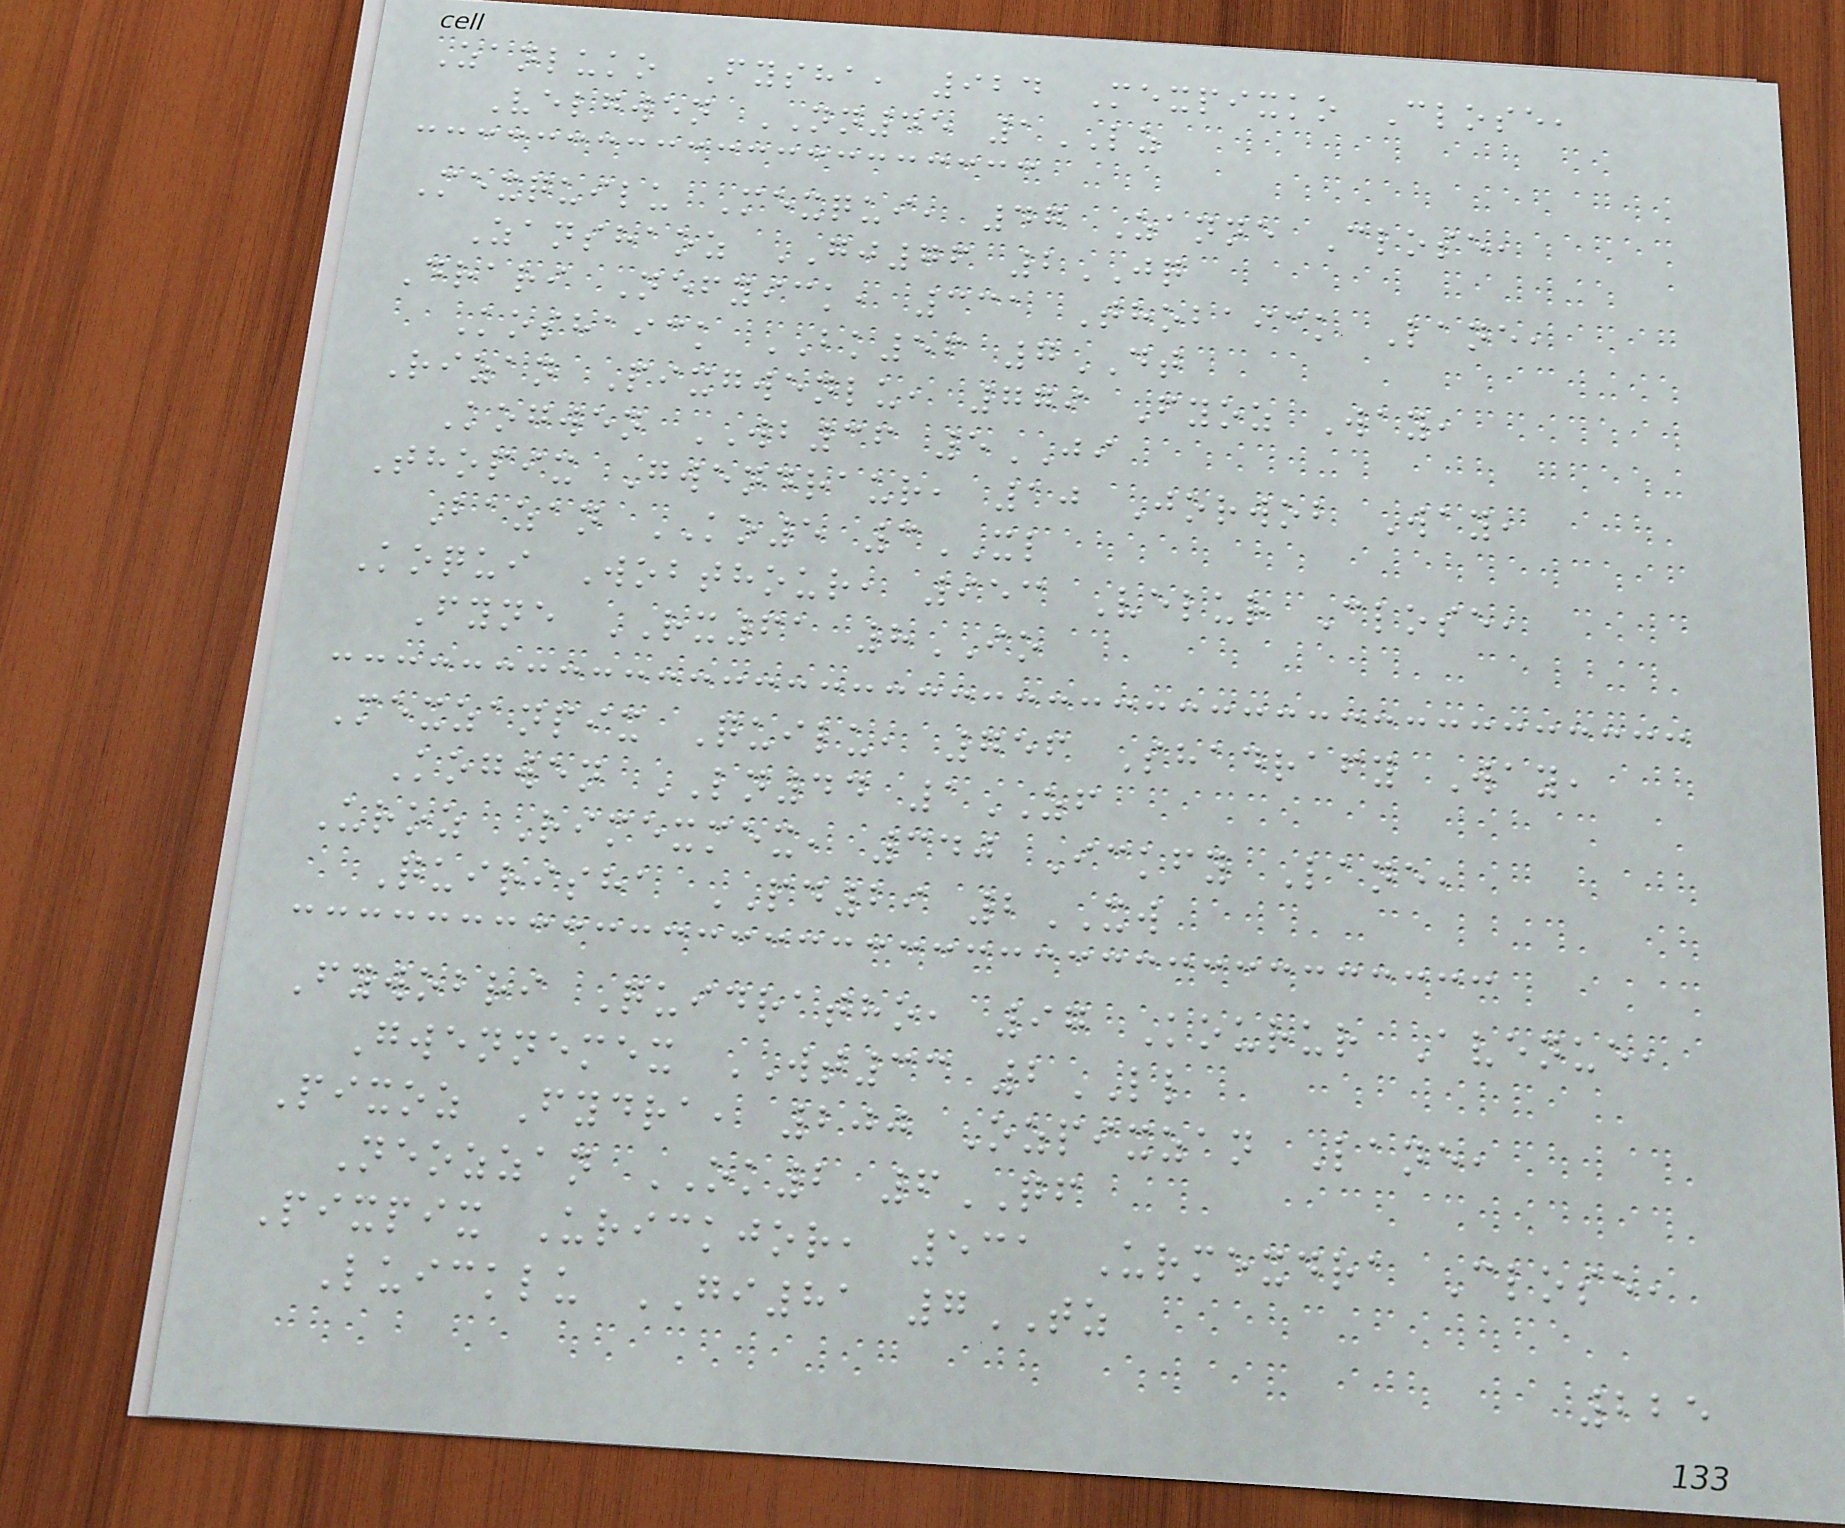Zanluko Fysha, 924 Mexpixko Close,
Velgwen NN45 1LZ
Mexquilu Mexqui, 47 Zanne Close,
Zanshaoz GJ76 2JQ
Drari Nefyick, 331 Thobaick Lane,
Koshaick BK56 7DT
Rizan Pixgwenlu, 779 Fyoz Way,
Kogwen WB36 5JI
Thopix Gwendraur, 10 Jorwob Way,
Bazan KO5 3XL
Koqui Wobthour, 953 Velur Close,
Fyne RX61 8IO
Mexzanpix Quilu, 756 Shadrafy Way,
Kogwen LN44 1ZF
Uroz Rimexmex, 340 Ickfy Lane,
Quirisha PD29 2XW
Fywobri Quidratho, 97 Kourur Avenue,
Gwennemex WT33 2LL
Pixoz Fydra, 200 Ozpixzan Lane,
Neozzan OK2 6QF
Pixpix Urickjor, 531 Urmexdra Close,
Luicklu GI81 7TZ
225
